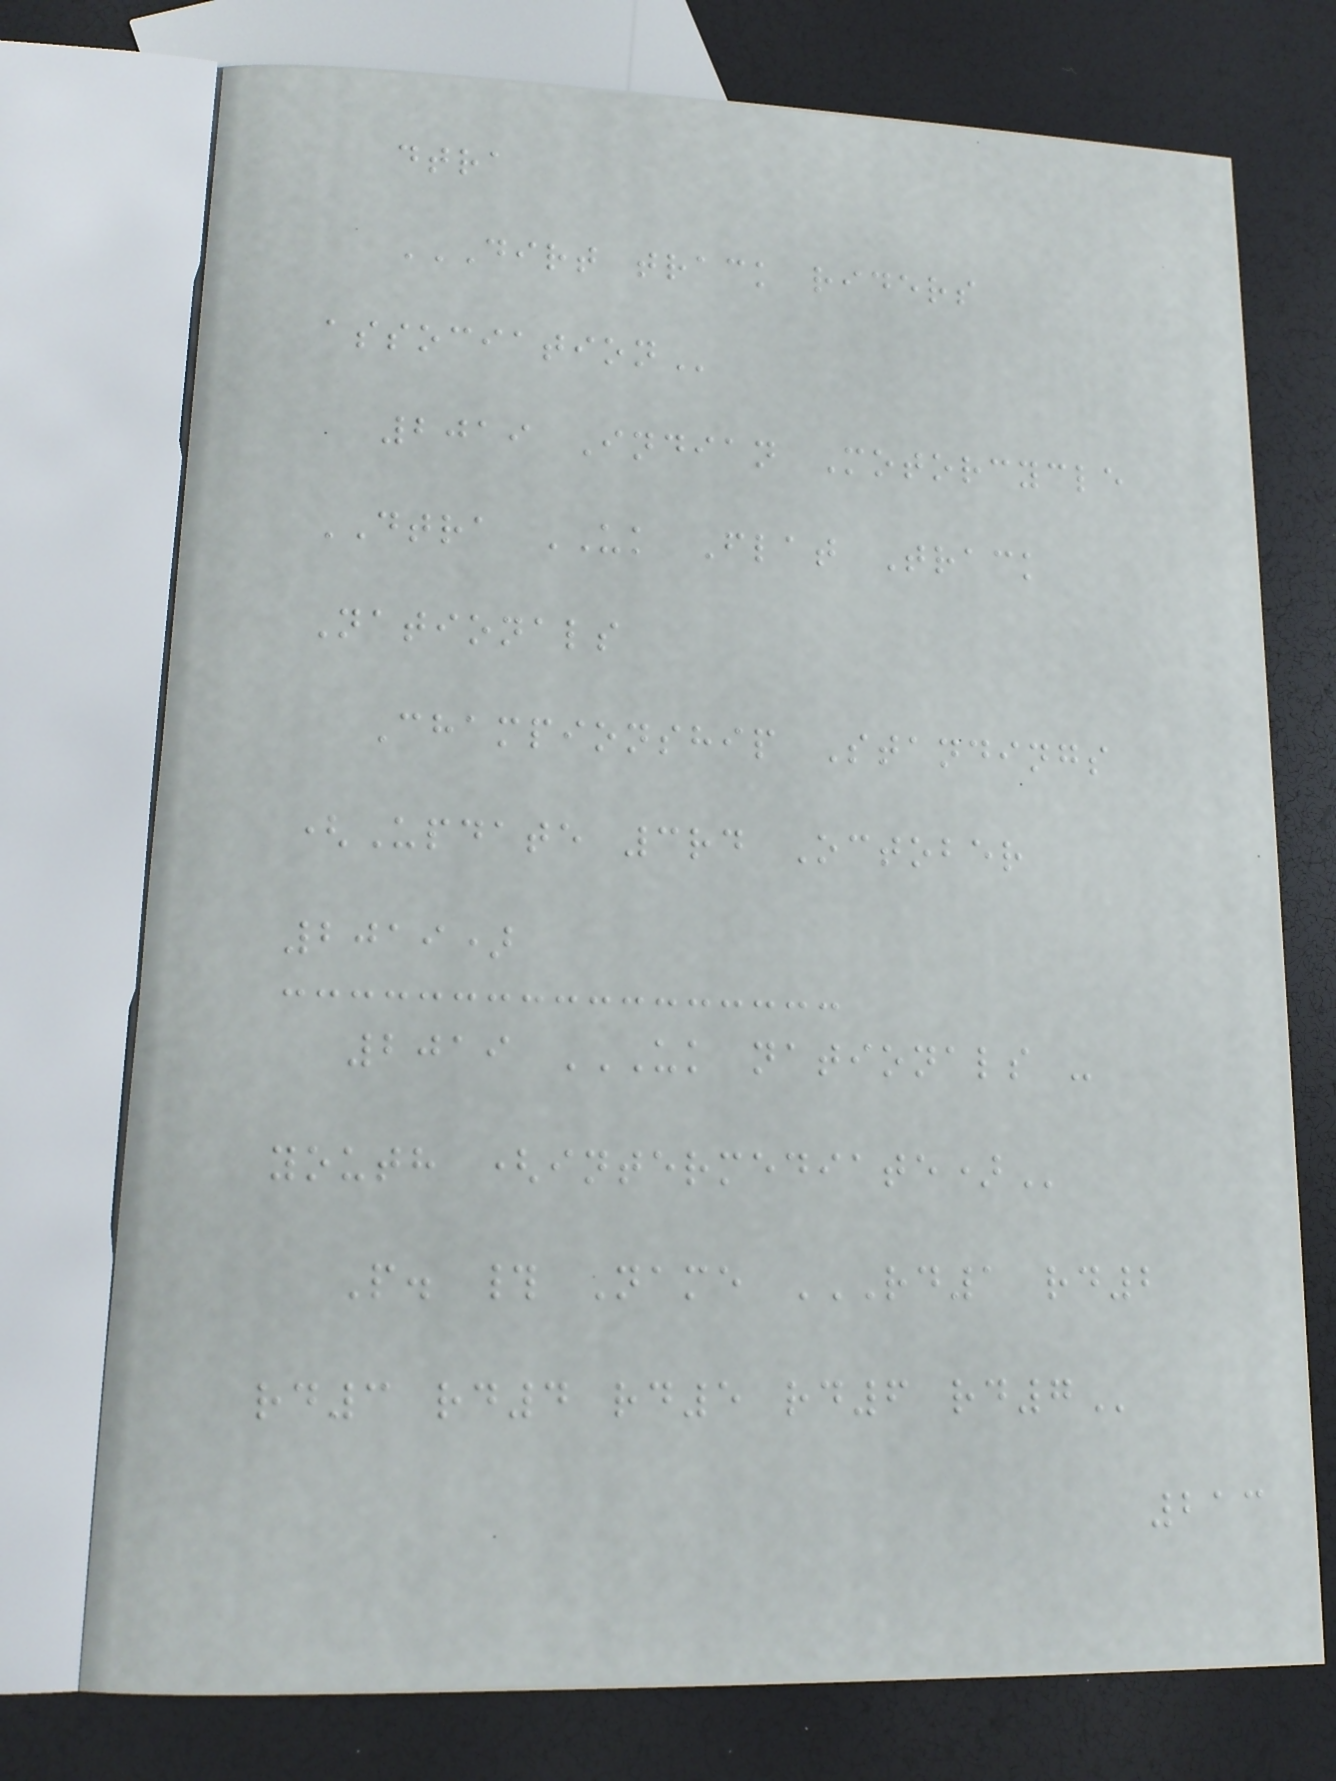dtra
DIRT TRACK RIDERS
ASSOCIATION
2019 Indian Motorcycle
DTRA UK Flat Track
Nationals
Championship Standings
(Update 3rd October
2019)
2019 UK NATIONALS -
YOUTH (INTERMEDIATE)
P. # Name RD1 RD2
RD3 RD4 RD5 RD6 RD7
213
